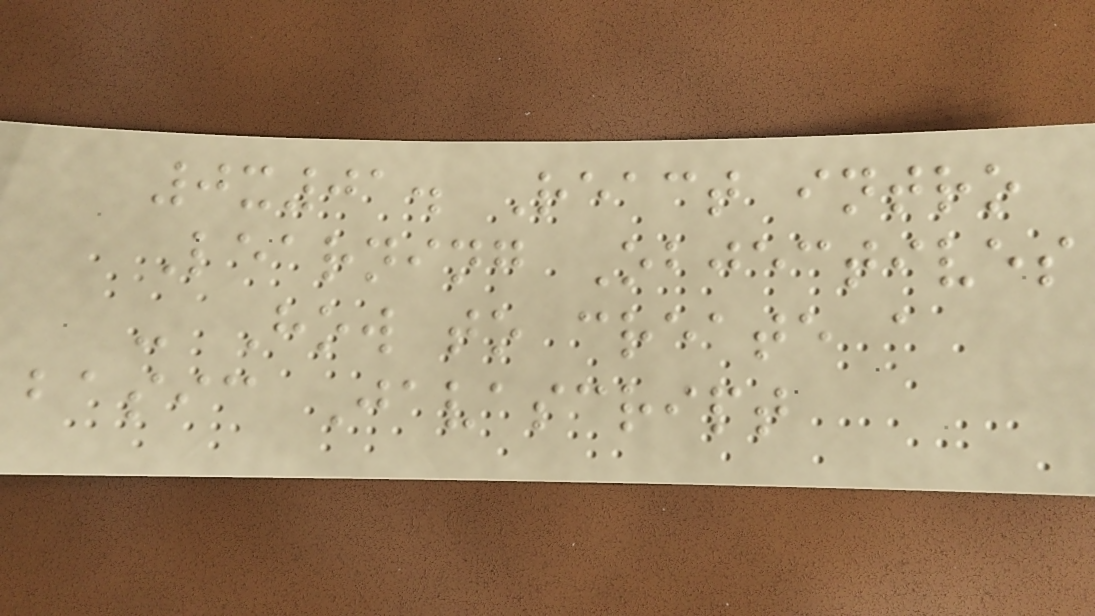0x01. React intro
Learning Objectives
- How to create a
basic Javascript
